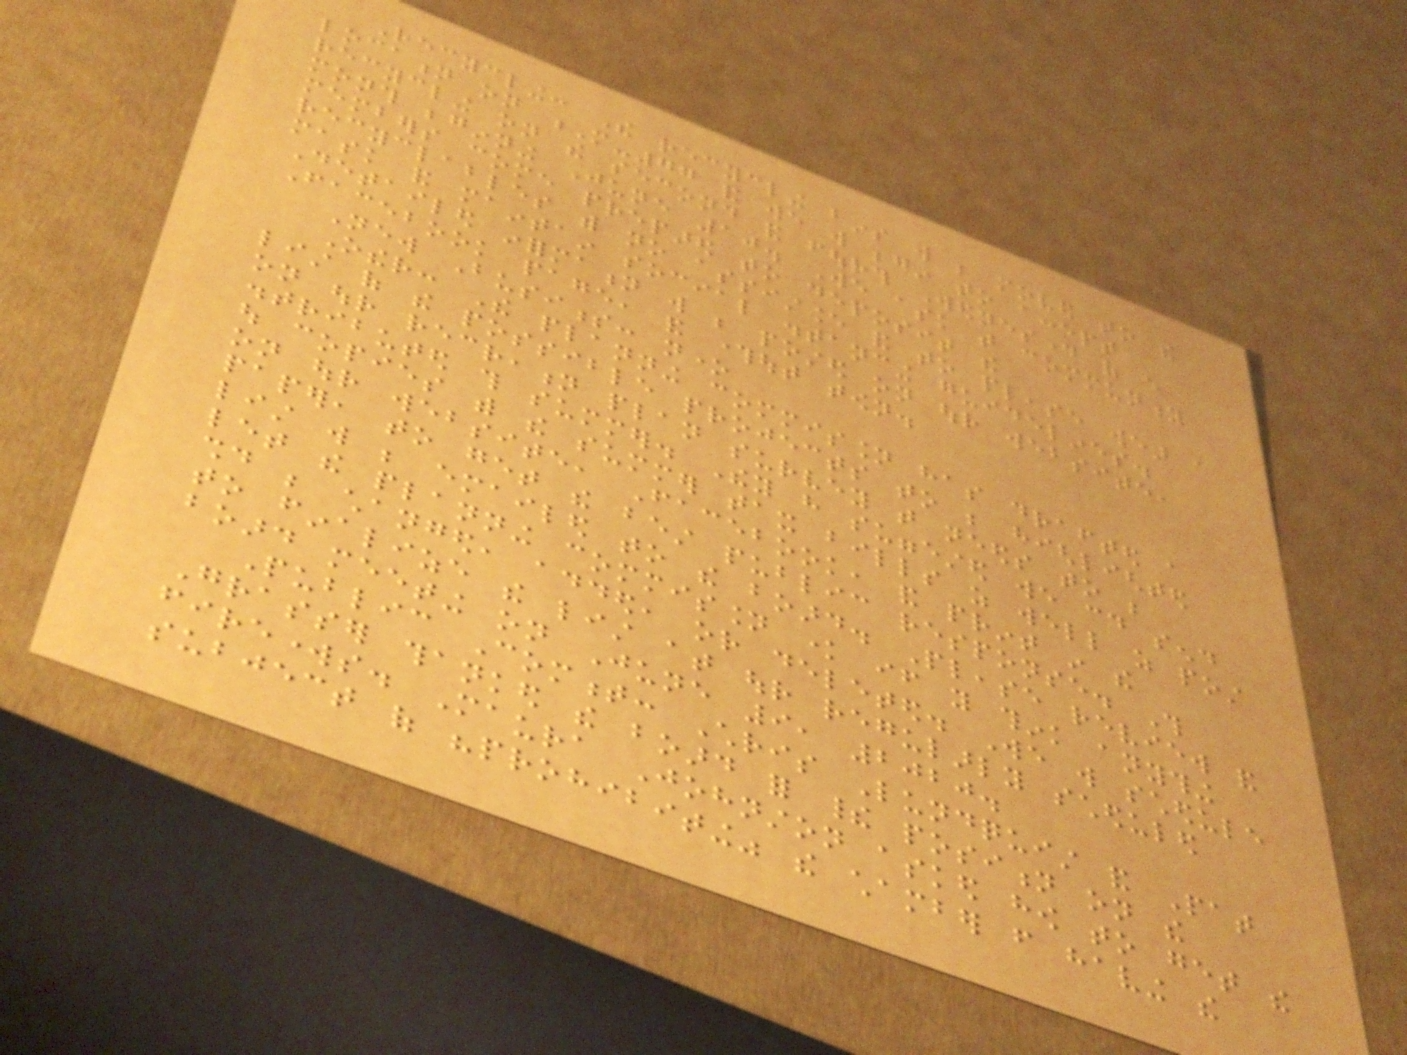Recycling: The recycling bins will be moved to the
location on M-77 and we will begin to accept
recycling on the second and fourth Wednesday of every
month beginning June 10. We ask that community
members come prepared to deposit the
recyclables with no assistance and to please wear a
mask and maintain social distancing guidelines.
Detailed information will be posted on our website,
Facebook page, and throughout town.
New Business: none
Other: The planning commission has drafted a
list of the possible projects to be highlighted
on our recreation plan survey that needs to be
distributed this summer. They have suggested we could send
out copies with the summer tax bills as well as post
on our website, Facebook, and print in the
paper, to get the best public response. This
list will be emailed to the board. Please review and
let the planning commission know if you think anything
should be changed, added, or deleted. We will schedule
to finalize the list at our regularly scheduled
board meeting on June 9, 2020.
Public Comment: Chris Lundquist and Pat
Grasser thanked the board for their position on the
fireworks. Maura Johnston asked how to get the
subject of "prohibiting" the chamber from having the
